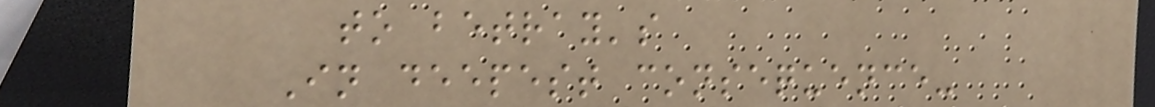to betray's
In deepest consequence-
